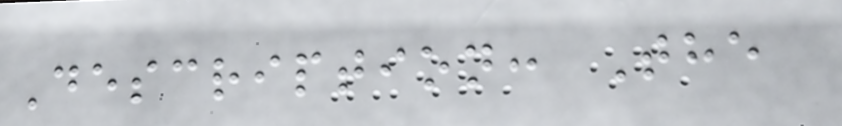Description: The
